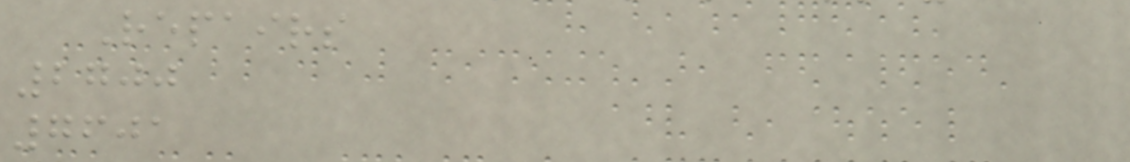Repairs
2700
7601
